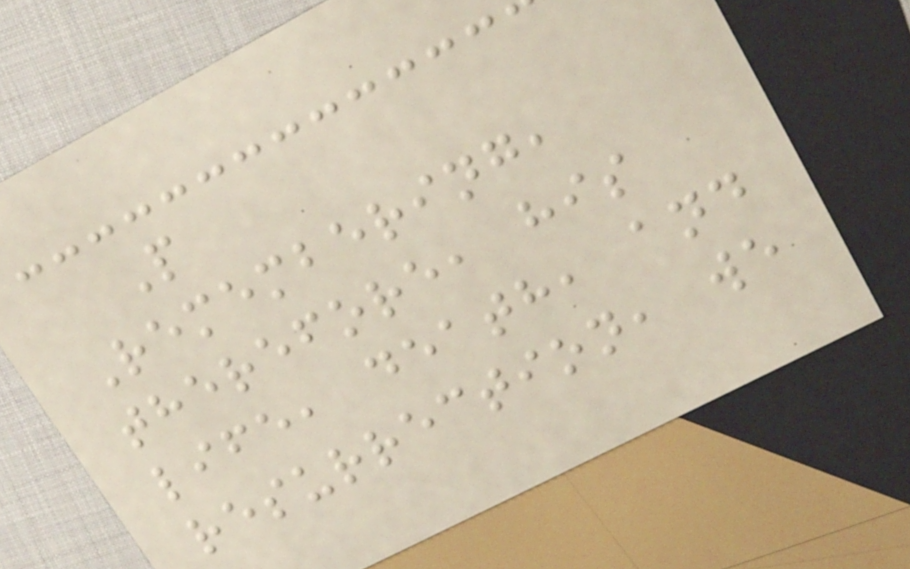P
Remembering,
therefore, his
life, death, and
resurrection, we
